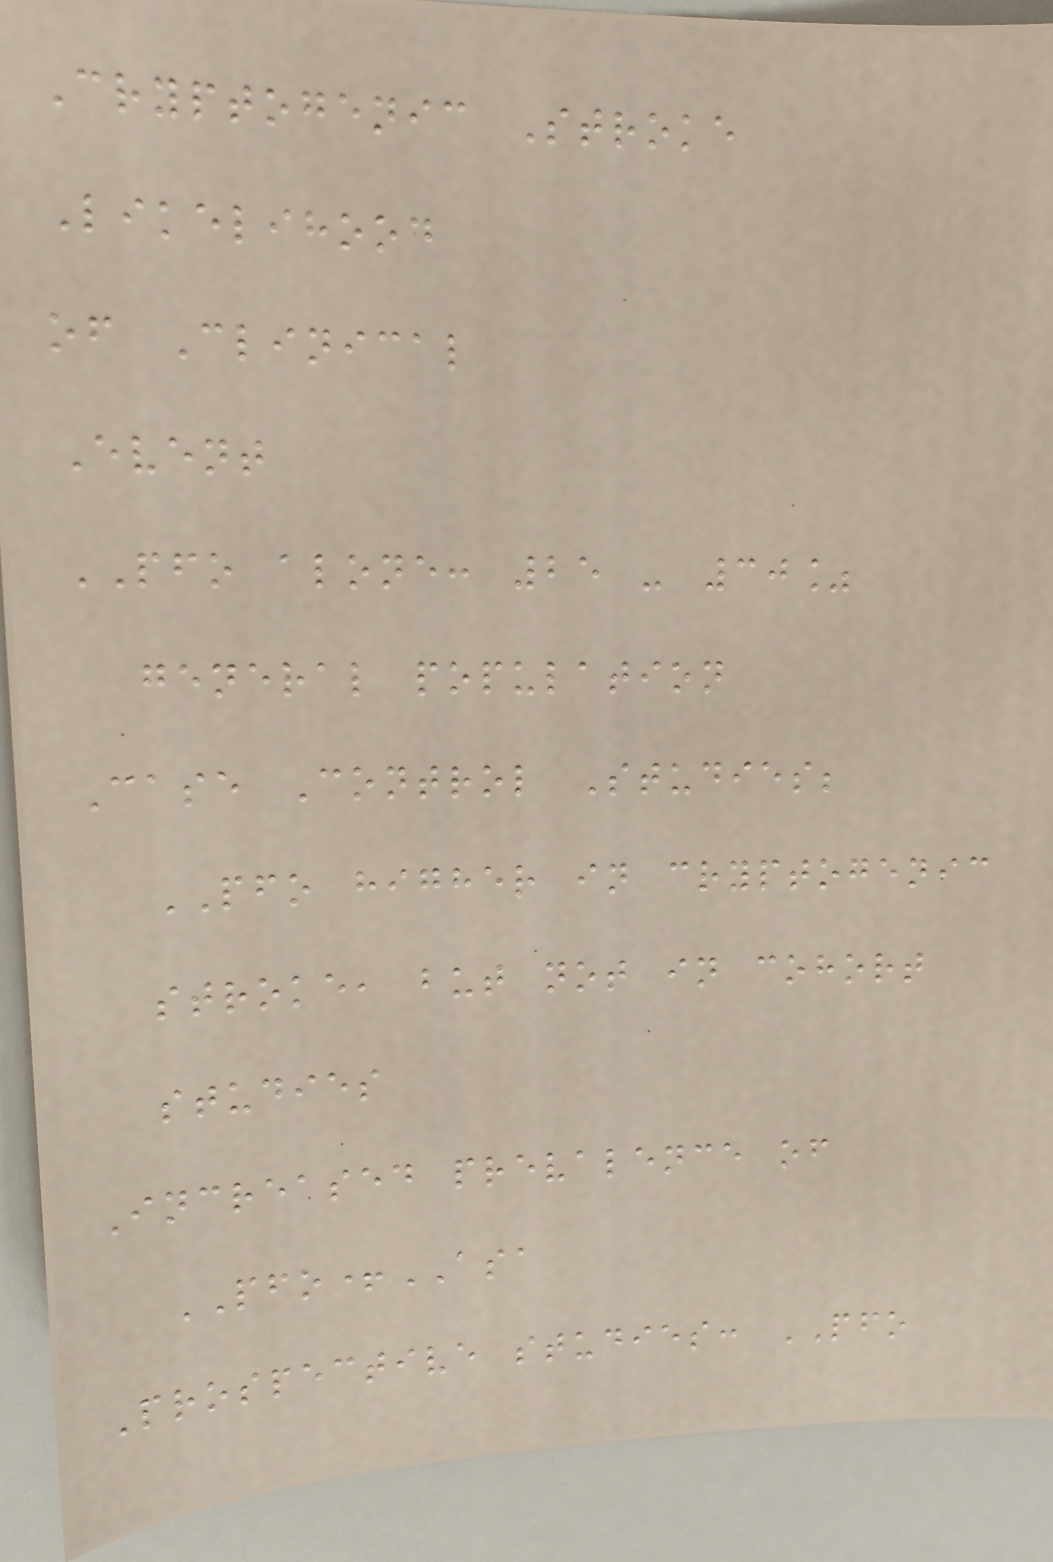Cryptogenic Stroke
Likelihood
of Clinical
Event
PFO alone: 25 - 30%
general population
Case Control Studies;
PFO higher in cryptogenic
stroke, but not in cohort
studies
Increased prevalence of
PFO+ASA
Prospective studies: PFO
